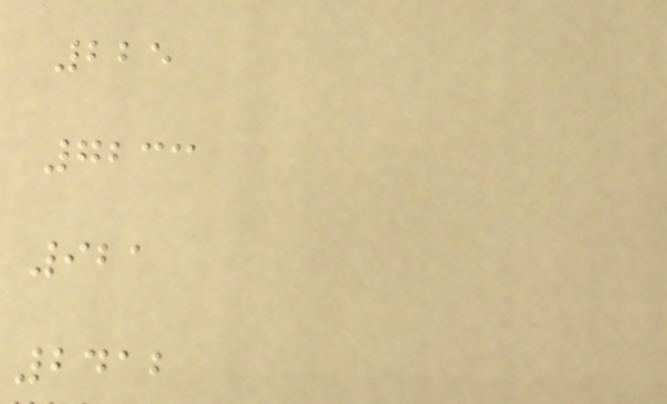225
7233
921
2412
